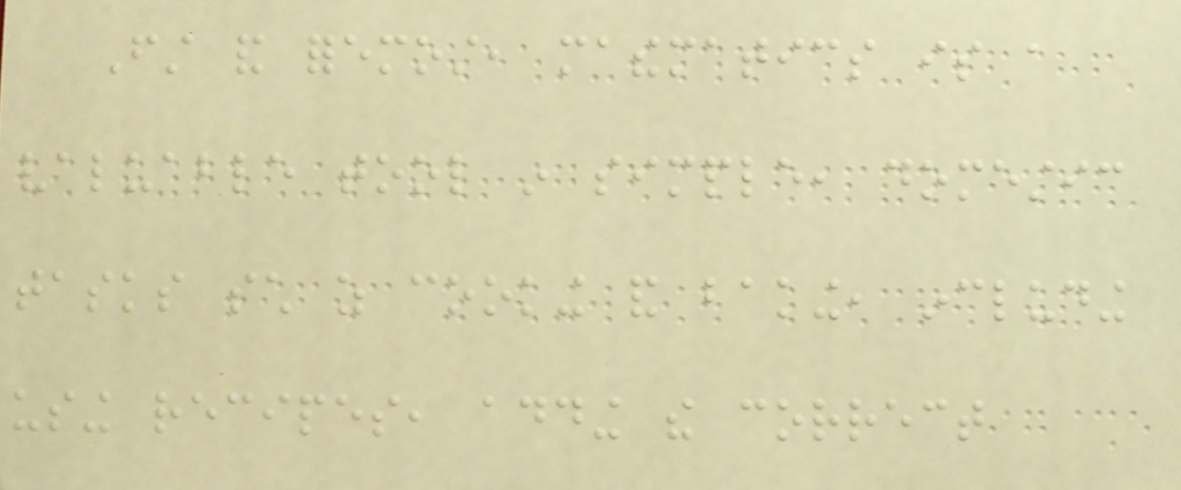First and foremost, mathematics is a
valuable tool in simple, domestic
tasks such as cooking and baking, including
using recipes, adding the correct
